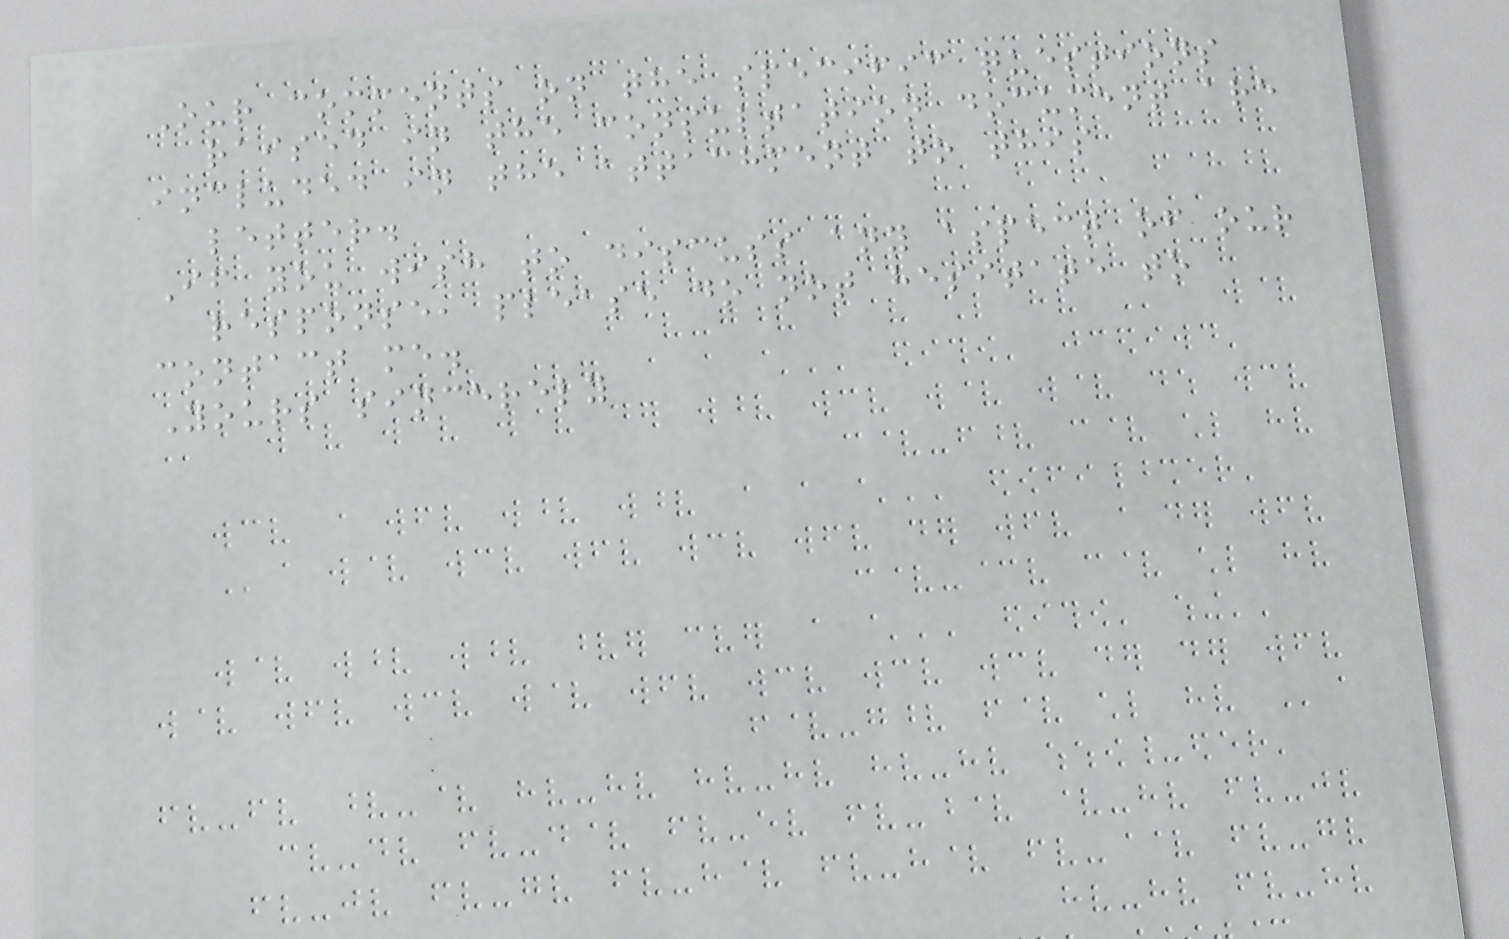Our comments on the specific questions
raised in the consultation document are
included in the attachment to this
letter.
If you wish to discuss any aspect of our
response, please do not hesitate to
contact me.
Yours sincerely
